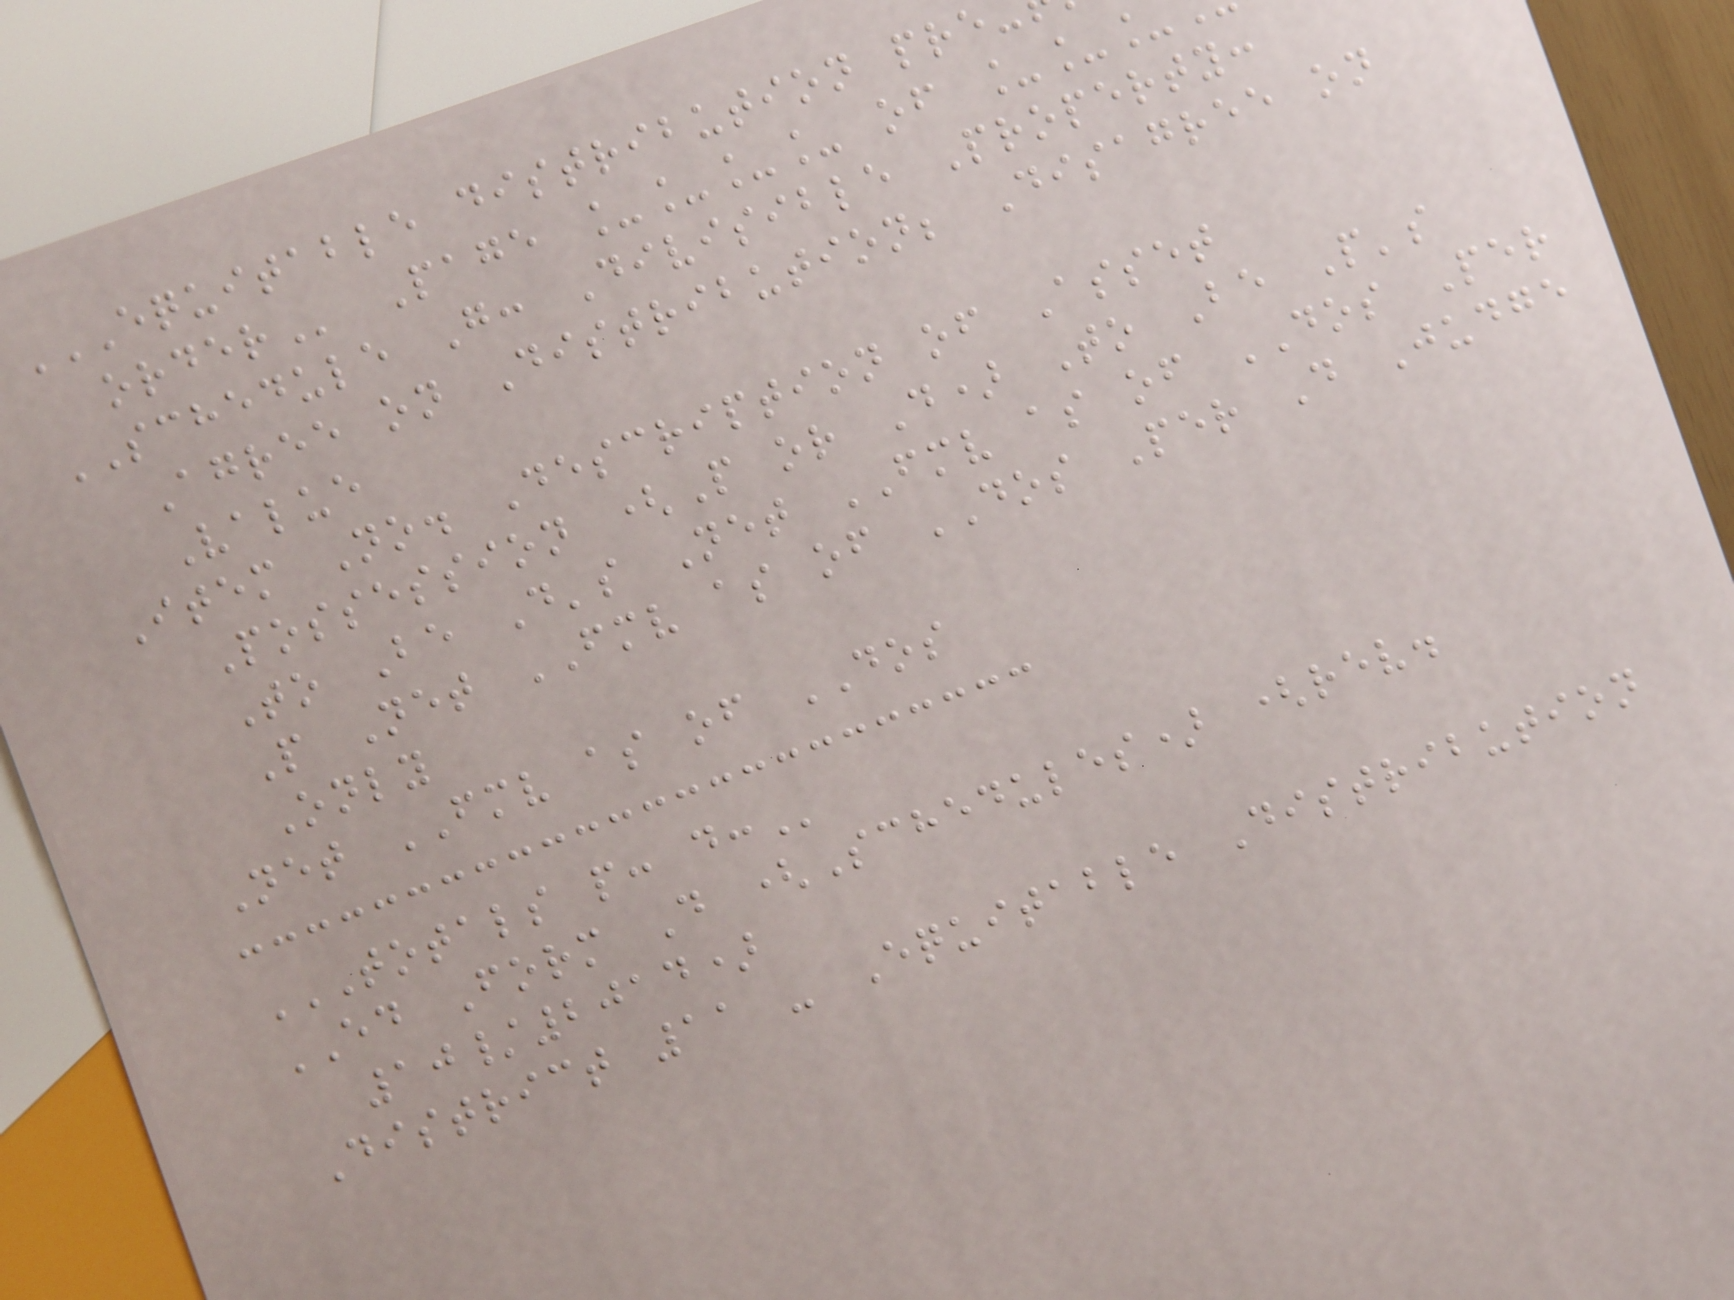Page ____ of __
SCHEDULE G: Divisible Property:
Agree on Distribution; Disagree on
Value
Item No. Description of Asset
Possession (P or D) To Be P's
To Be D's Net FMV as of DOS Per
P Net FMV as of DOS Per D Judge
Only
Net FMV as of DOS
TOTALS P: D:
ED Form D (Schedules) (rev.
10/2014)
District 11 - Equitable Distribution
